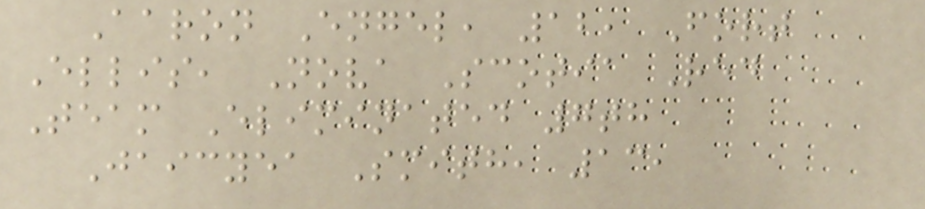Aaron Engel, 12, Fort
Ellis, Nova Scotia Red
Team Eliminated 7th
Jaicyea Smith, 13,
